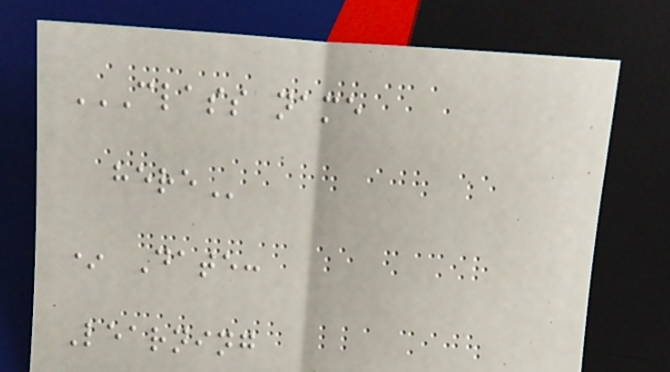CLASS NAME
HERE
* Date:
Learning
